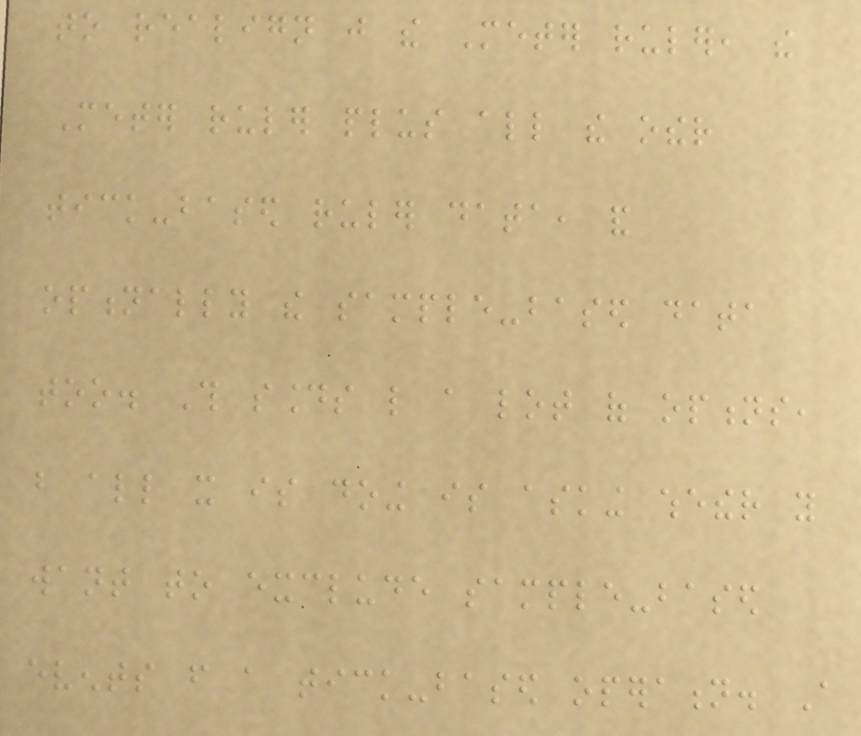to realign just the Meter ruler, the
Meter ruler plus all the other
tick-based ruler data, and
optionally the sample-based data
too. This sounds like a lot of options,
but all it is doing is asking whether you
want to exclude sample-based
events from a tick-based operation. A
